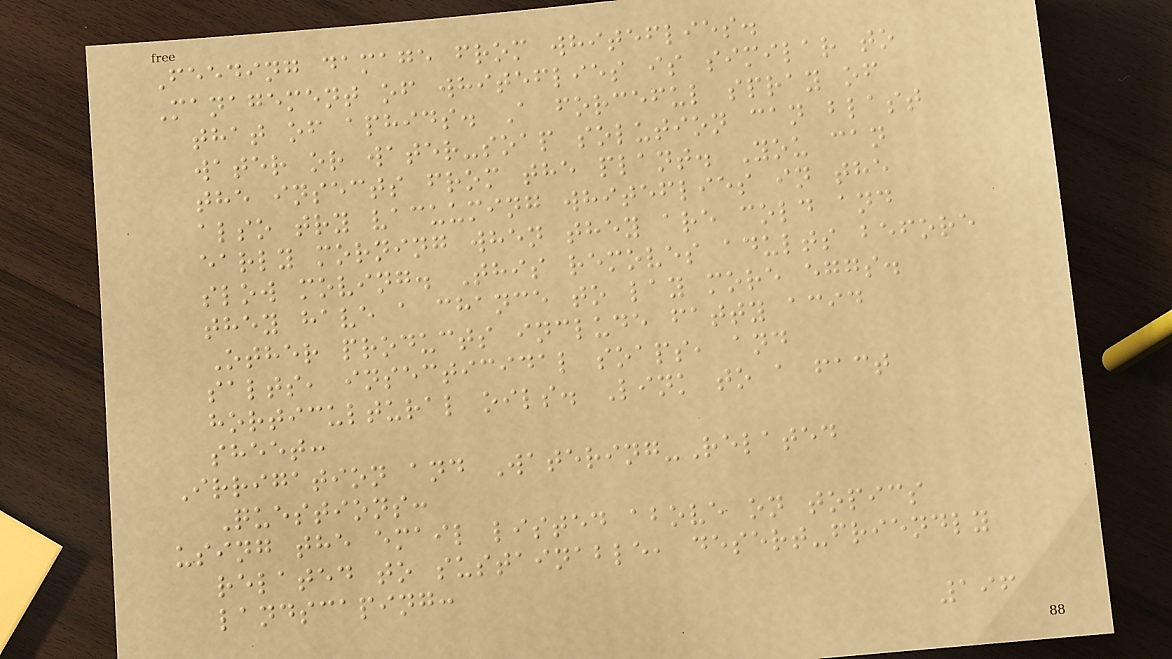Feeding damage from whiteflies.
Management of whiteflies is similar to
that of aphids. A forceful spray of
water or water-soap solution can blast
the insects from the plant. You can
also try vacuuming whiteflies in the
early morning when they are cold and
slow moving. This removes adults before
they have a chance to lay more eggs.
Other products include fatty acid
salts, insecticidal soaps, and
horticultural oils. Link to a fact
sheet:
Irrigation and Watering-Related
Questions:
using the email listed above on topics
related to sustainable, desert-friendly
landscaping:
196
